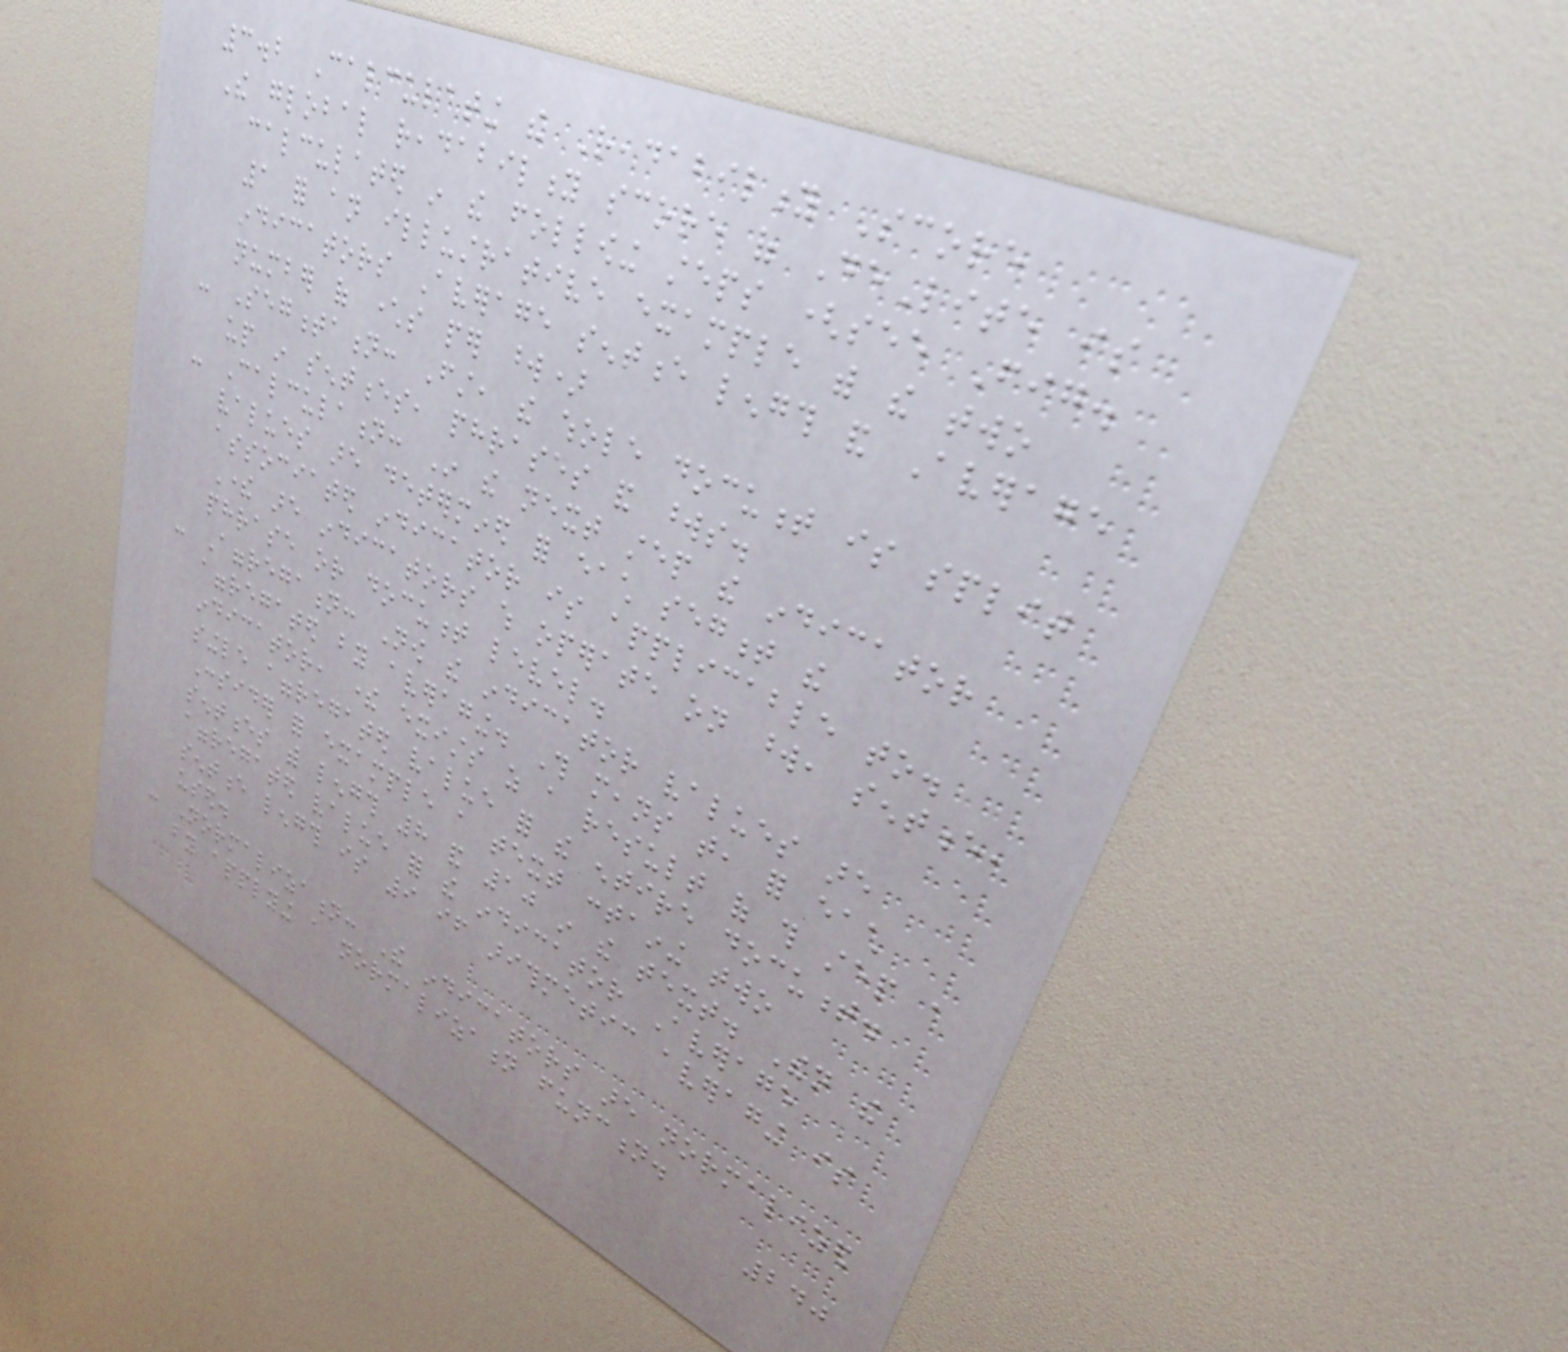3.2 Calculating the Readability Score
The global readability score of DeLite is
calculated in the following steps (see Fig.
1 for an illustrative example with the two
indicators Average sentence length and Average
number of characters per word)
- Segmentation: First, the whole document is split
up in sentences, phrases and words.
- Calculation: In the next step the indicator
values are determined for each segment the
associated indicator is applicable to.
There are indicators which operate on word, sentence,
phrase or document level.
- Aggregation: Now the indicator values are
aggregated by averaging. This means that, for each
indicator, there exists as a result of this step a
single aggregated value for the entire document.
Consider for example a text containing two
sentences with length 8 and 10 in the text. Then the
aggregated value for the indicator Average
sentence length is 9 if arithmetic averaging is
used.
- Normalization: The indicators are normalized
by applying a normalization function.
240
